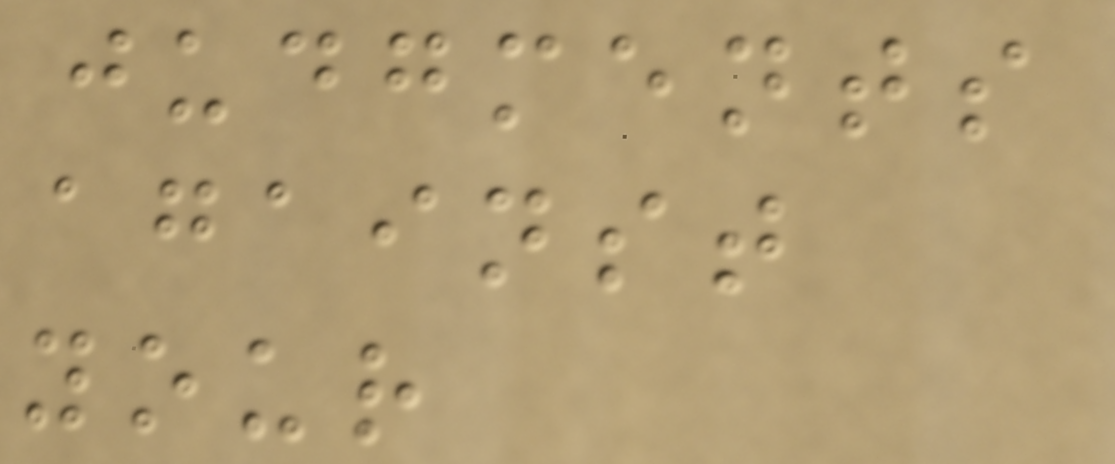judgments
against
your
